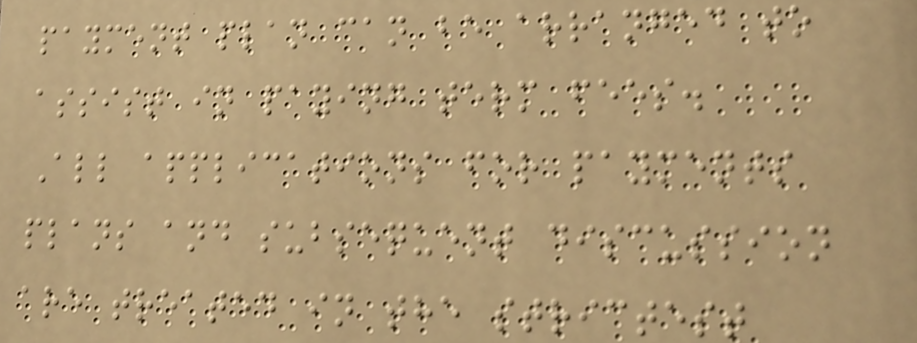payment plan can be arranged to
assist in paying term fees.
All applications for payments
plans and subsequent discussion
are treated in the strictest
